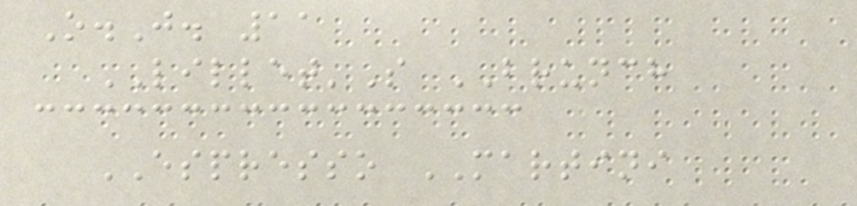O.J. 11
LILLET'S BRUNCH
ESPRESSO MARTINI
